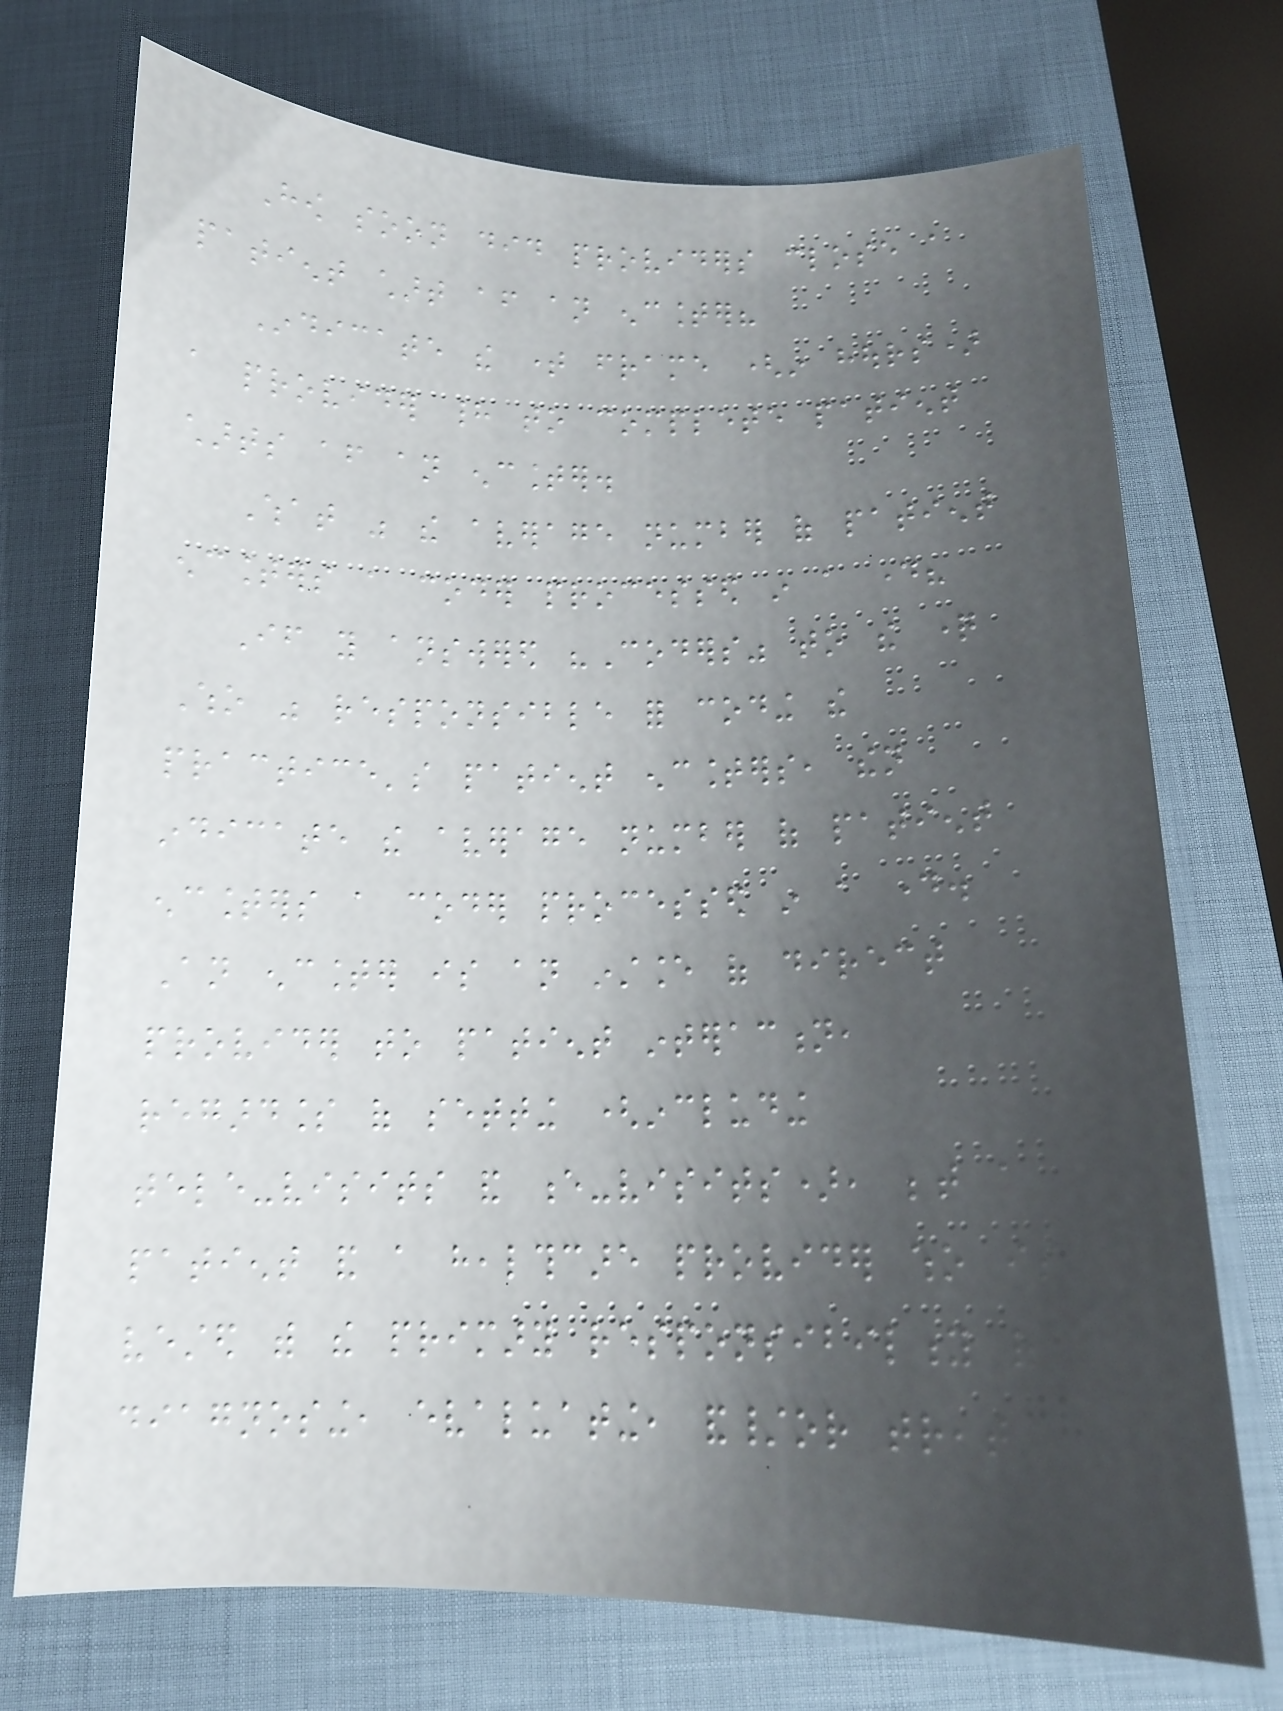How soon did providers close a
patient chart after an encounter?
Indicate the time frame (in hours)
a provider had to complete patient
charts after an encounter.
What was the average number of patient
encounters a coder processed in a day?
If you answered "Coders" to the question
Who was responsible for coding the
practice's patient encounters, then
indicate the average number of patient
encounters a coder processed in a day.
An encounter is an instance of direct
provider to patient interaction,
regardless of setting (including
tele-visits and e-visits), between a
patient and a healthcare provider who is
vested with the primary responsibility of
diagnosing, evaluating, and/or treating
